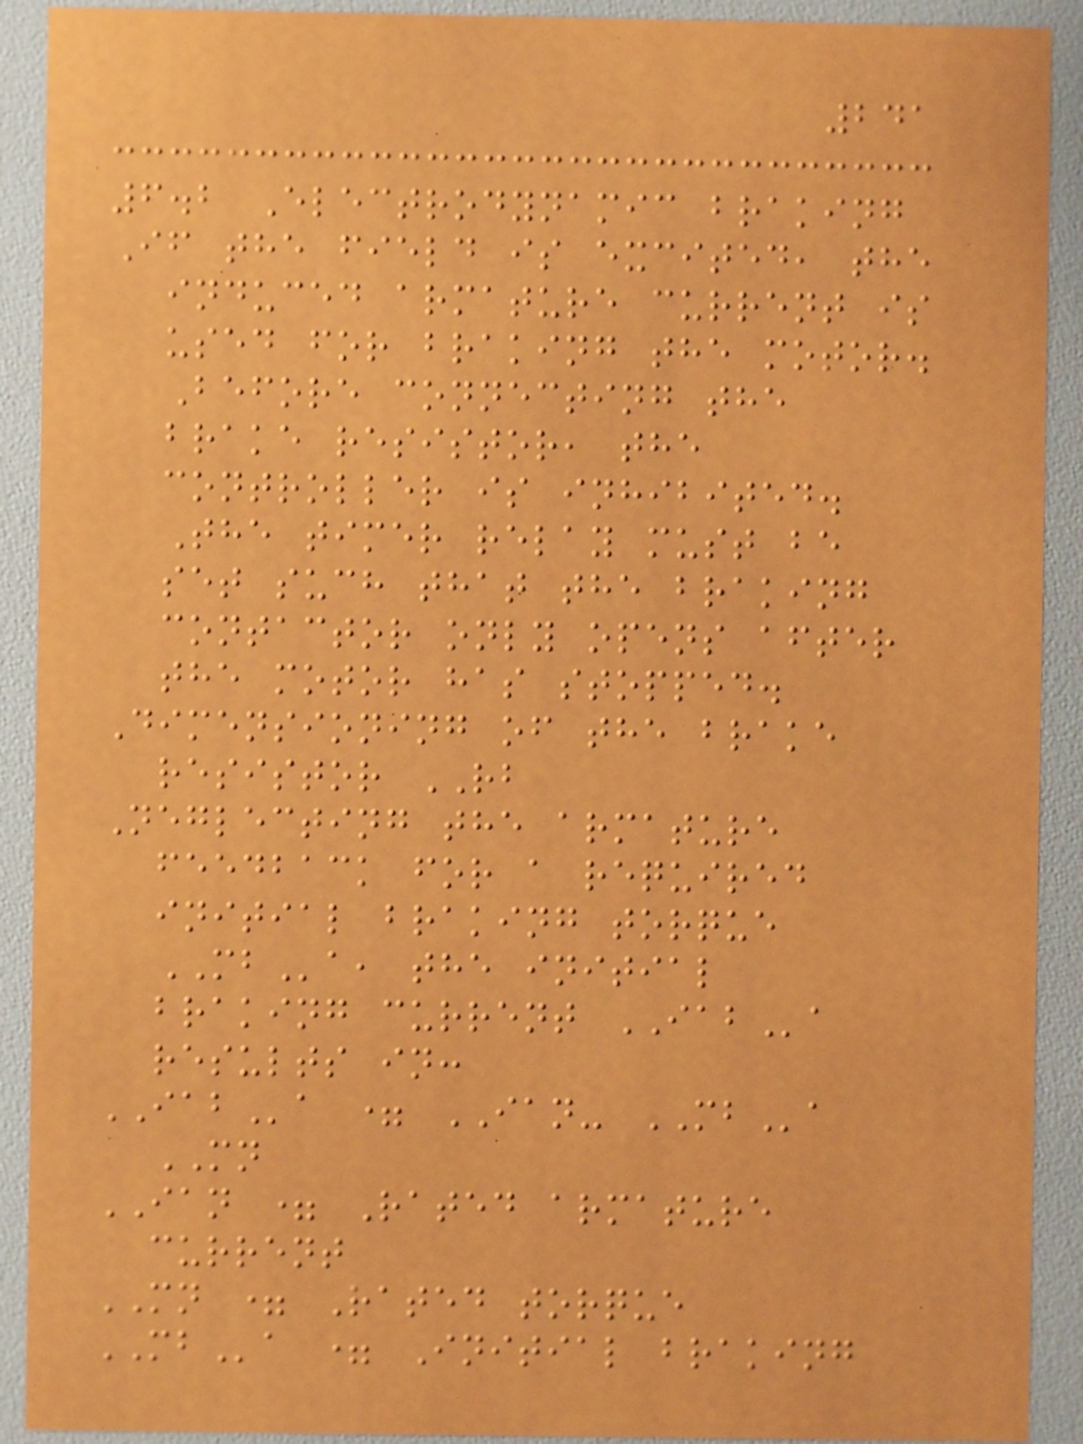241
6.2 Electrodynamic braking
If the field is excited, the
induced armature current is
used for braking the motor.
Before connecting the
brake resistor, the
controller is inhibited.
The timer relay must be
set such that the braking
contactor only opens after
the motor has stopped.
Dimensioning of the brake
resistor RB
Neglecting the armature
feedback for a required
initial braking torque
MBa, the initial
braking current IABa
results in:
IABa = IAN- MBa
MN
IAN = Rated armature
current
MN = Rated torque
MBa = Initial braking
